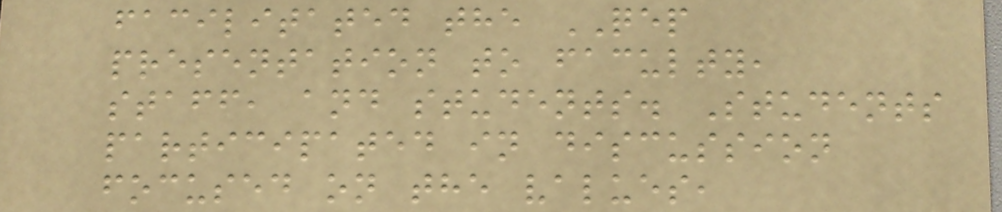facilitated the QEP
presentation to faculty,
staff, and students. Students
participated in discussion
focused on the values,
